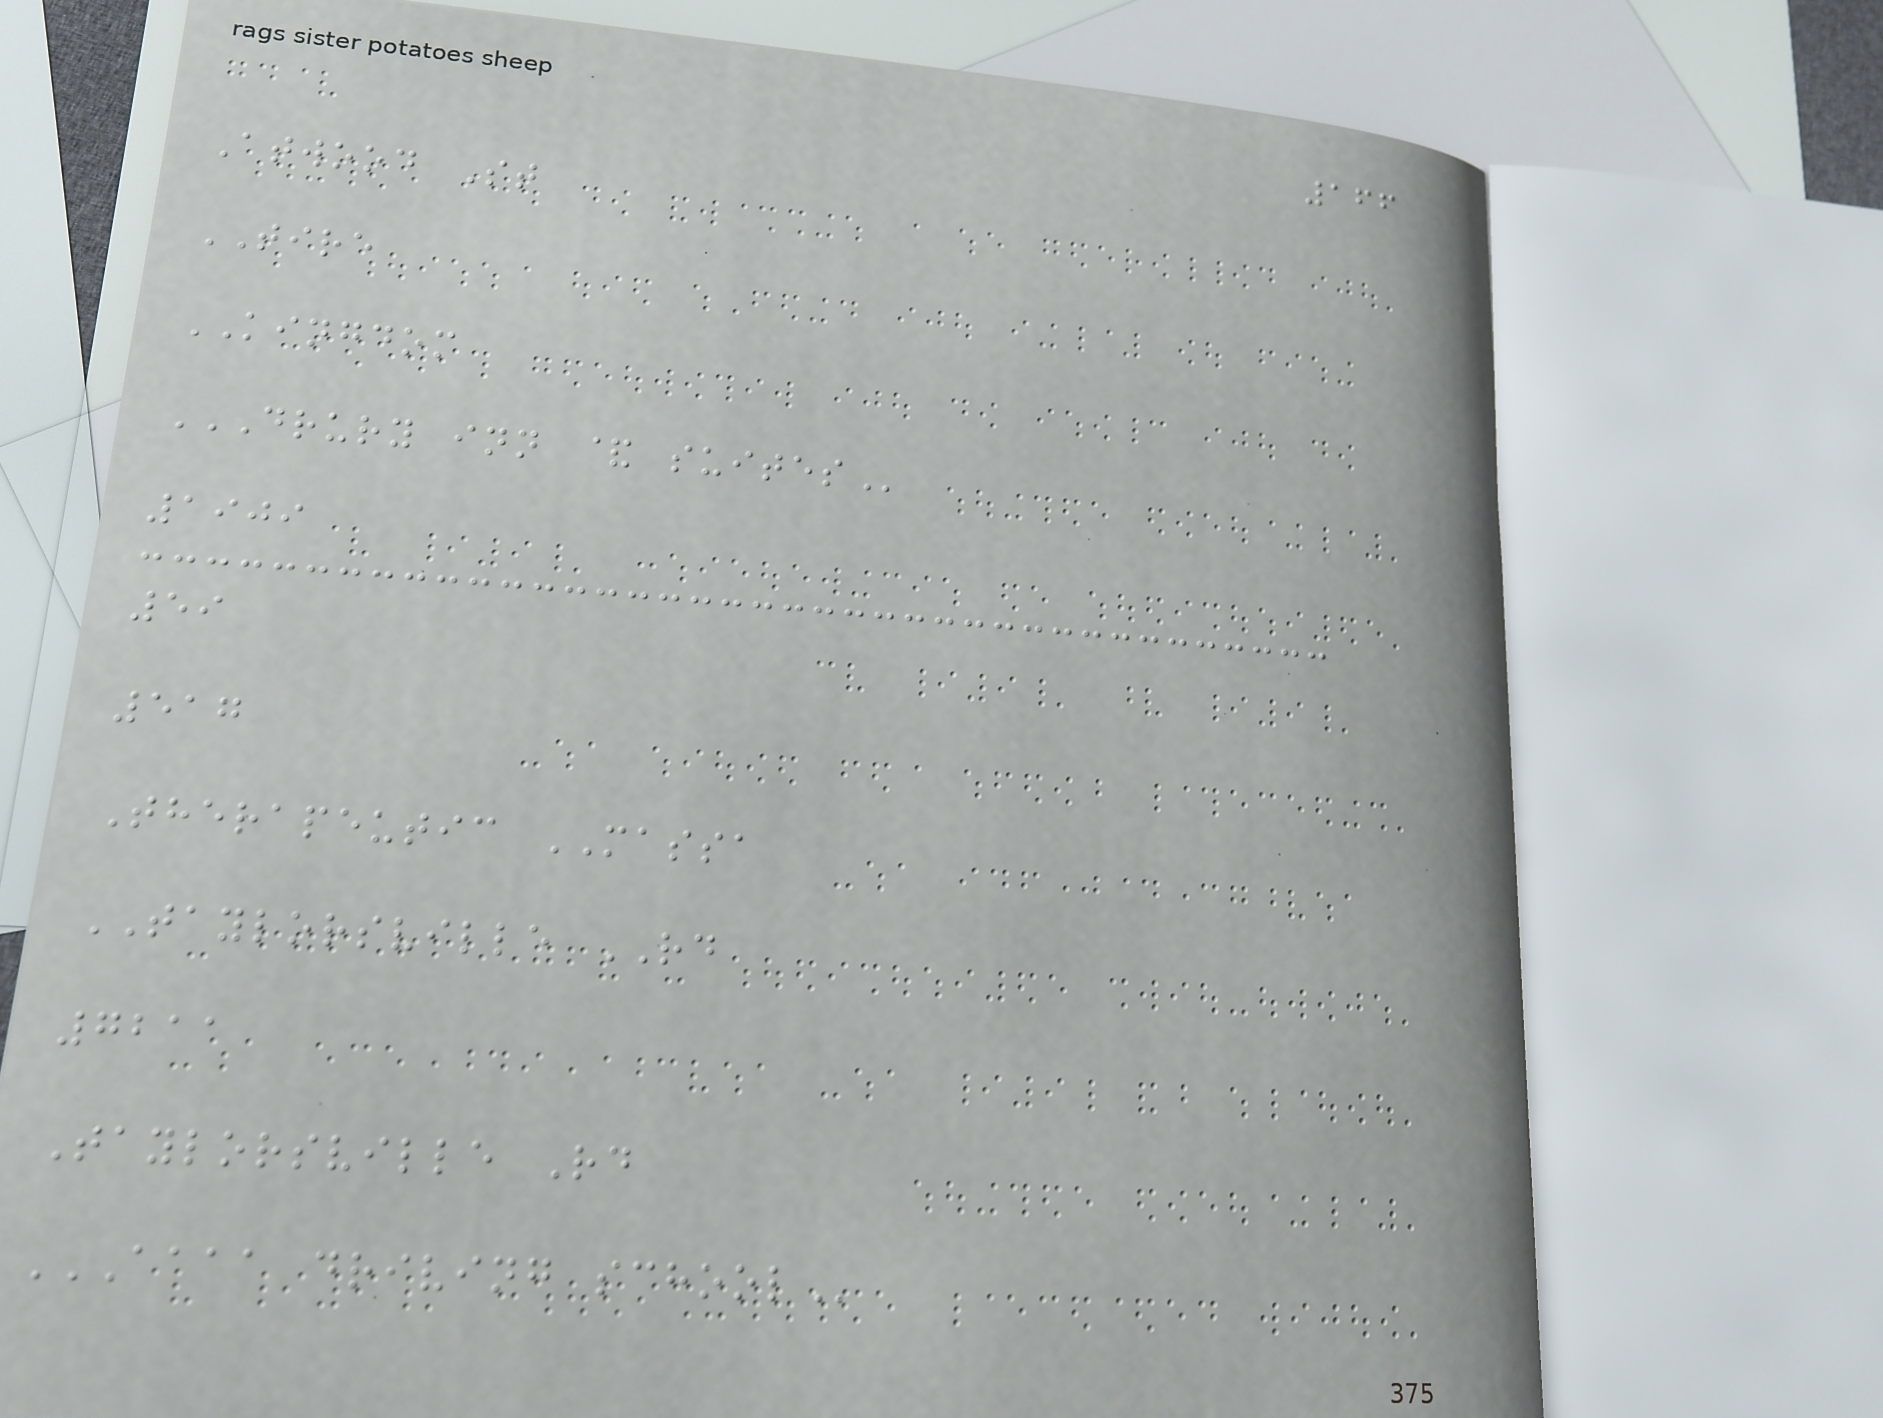166
Atwood St
TIRE
KINGDOM
DRURY INN & SUITES
1909
59
517
Therapeutic MASSA
TAYLORSVILLE RD
7211
Taylorsville Rd
AAAA DRIVING SCHOOL
